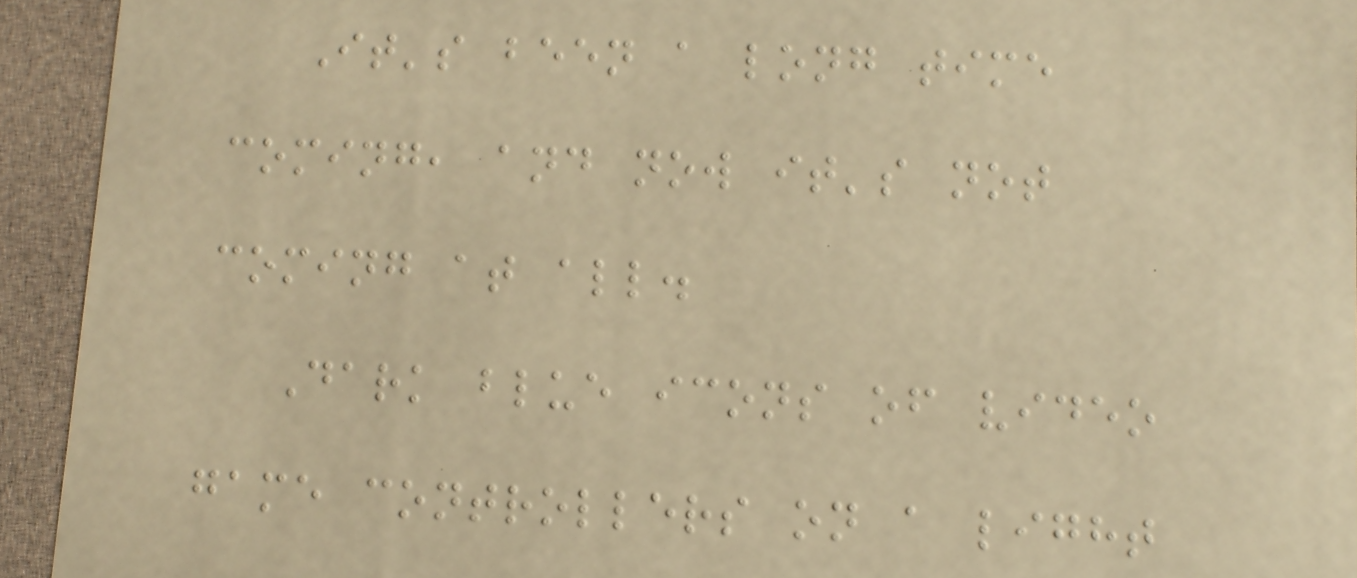It's been a long time
coming, and now it's not
coming at all.
Dark blue icons of video
game controllers on a light
